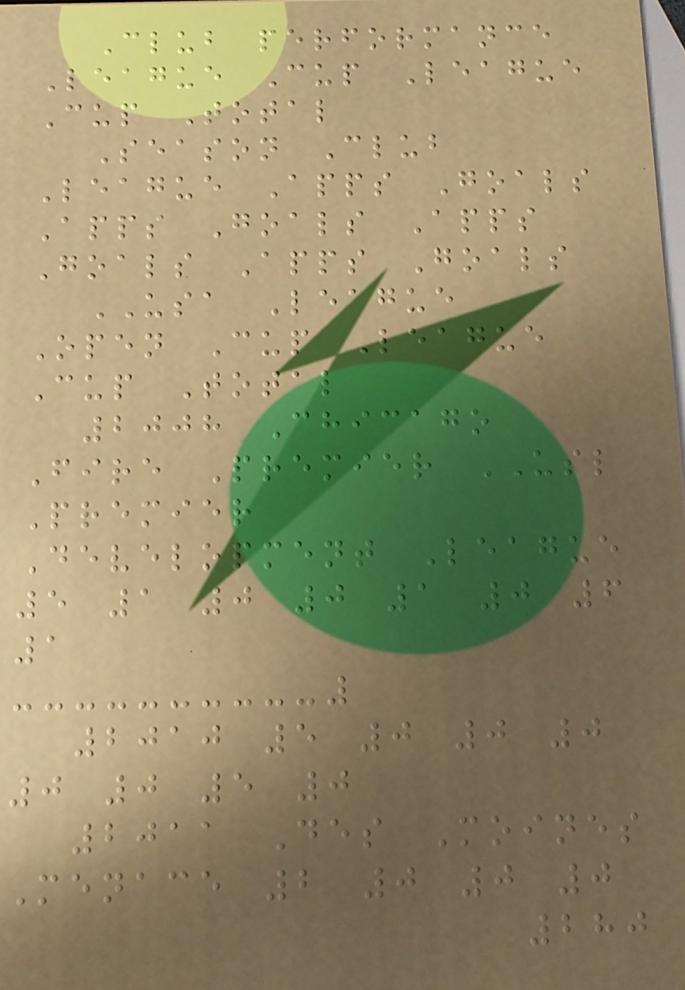Club performance
League Cup League
Cup Total
Season Club
League Apps Goals
Apps Goals Apps
Goals Apps Goals
USA League
Open Cup League
Cup Total
2008 Chicago
Fire Premier USL
Premier
Development League
5 1 0 0 1 0 6
1
2010 5 0 0 0
0 0 5 0
2011 Des Moines
Menace 2 0 0 0
280
